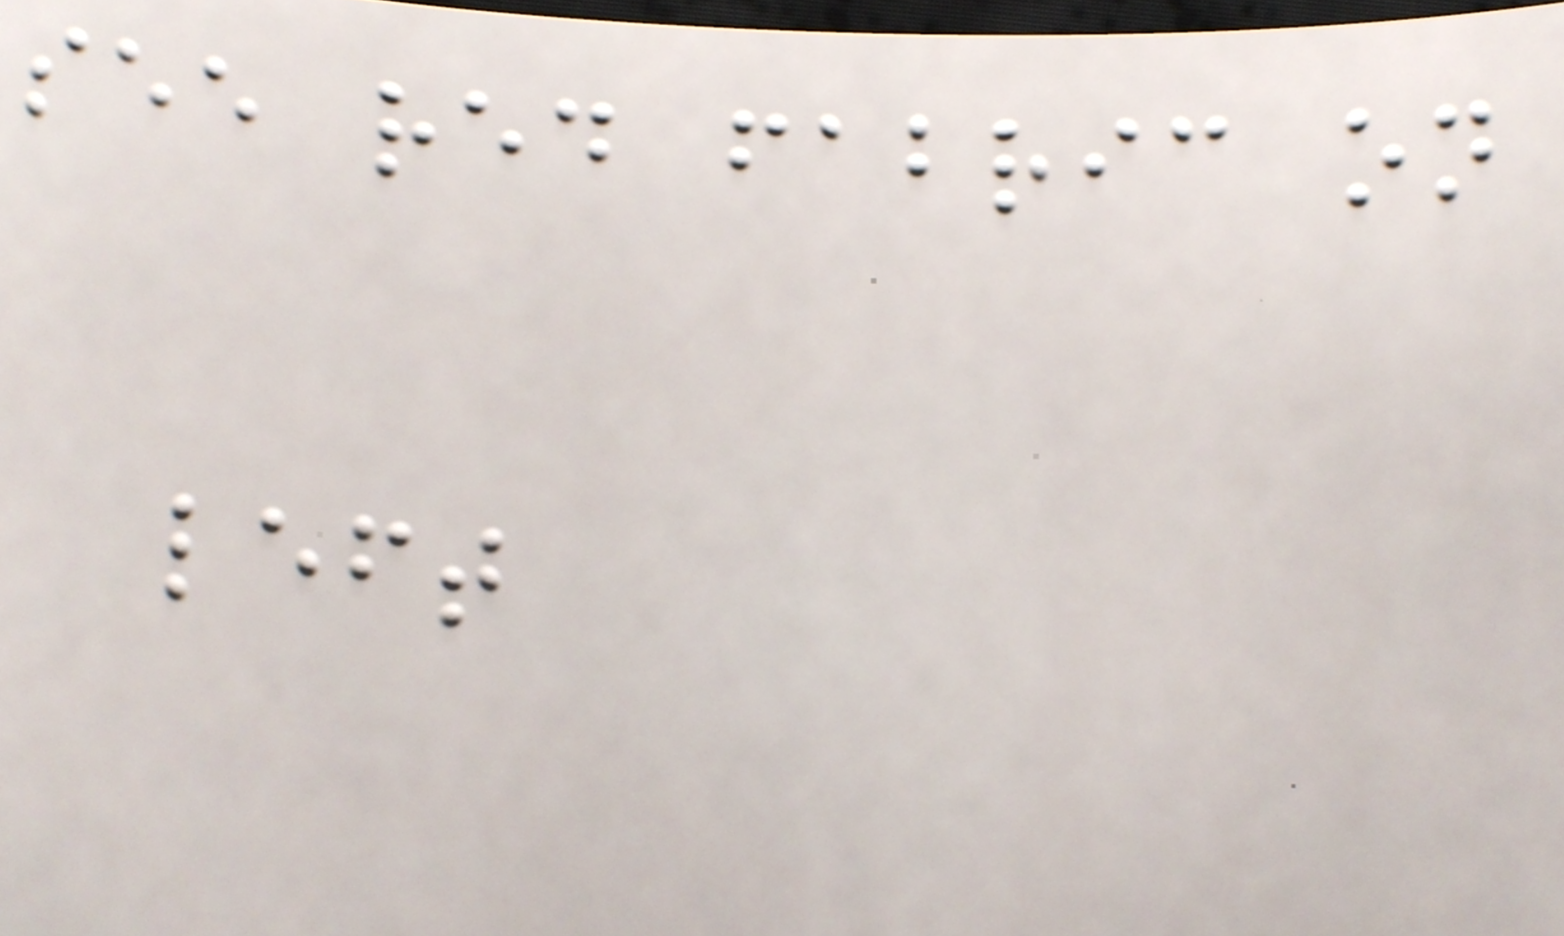see red fabric on
left
